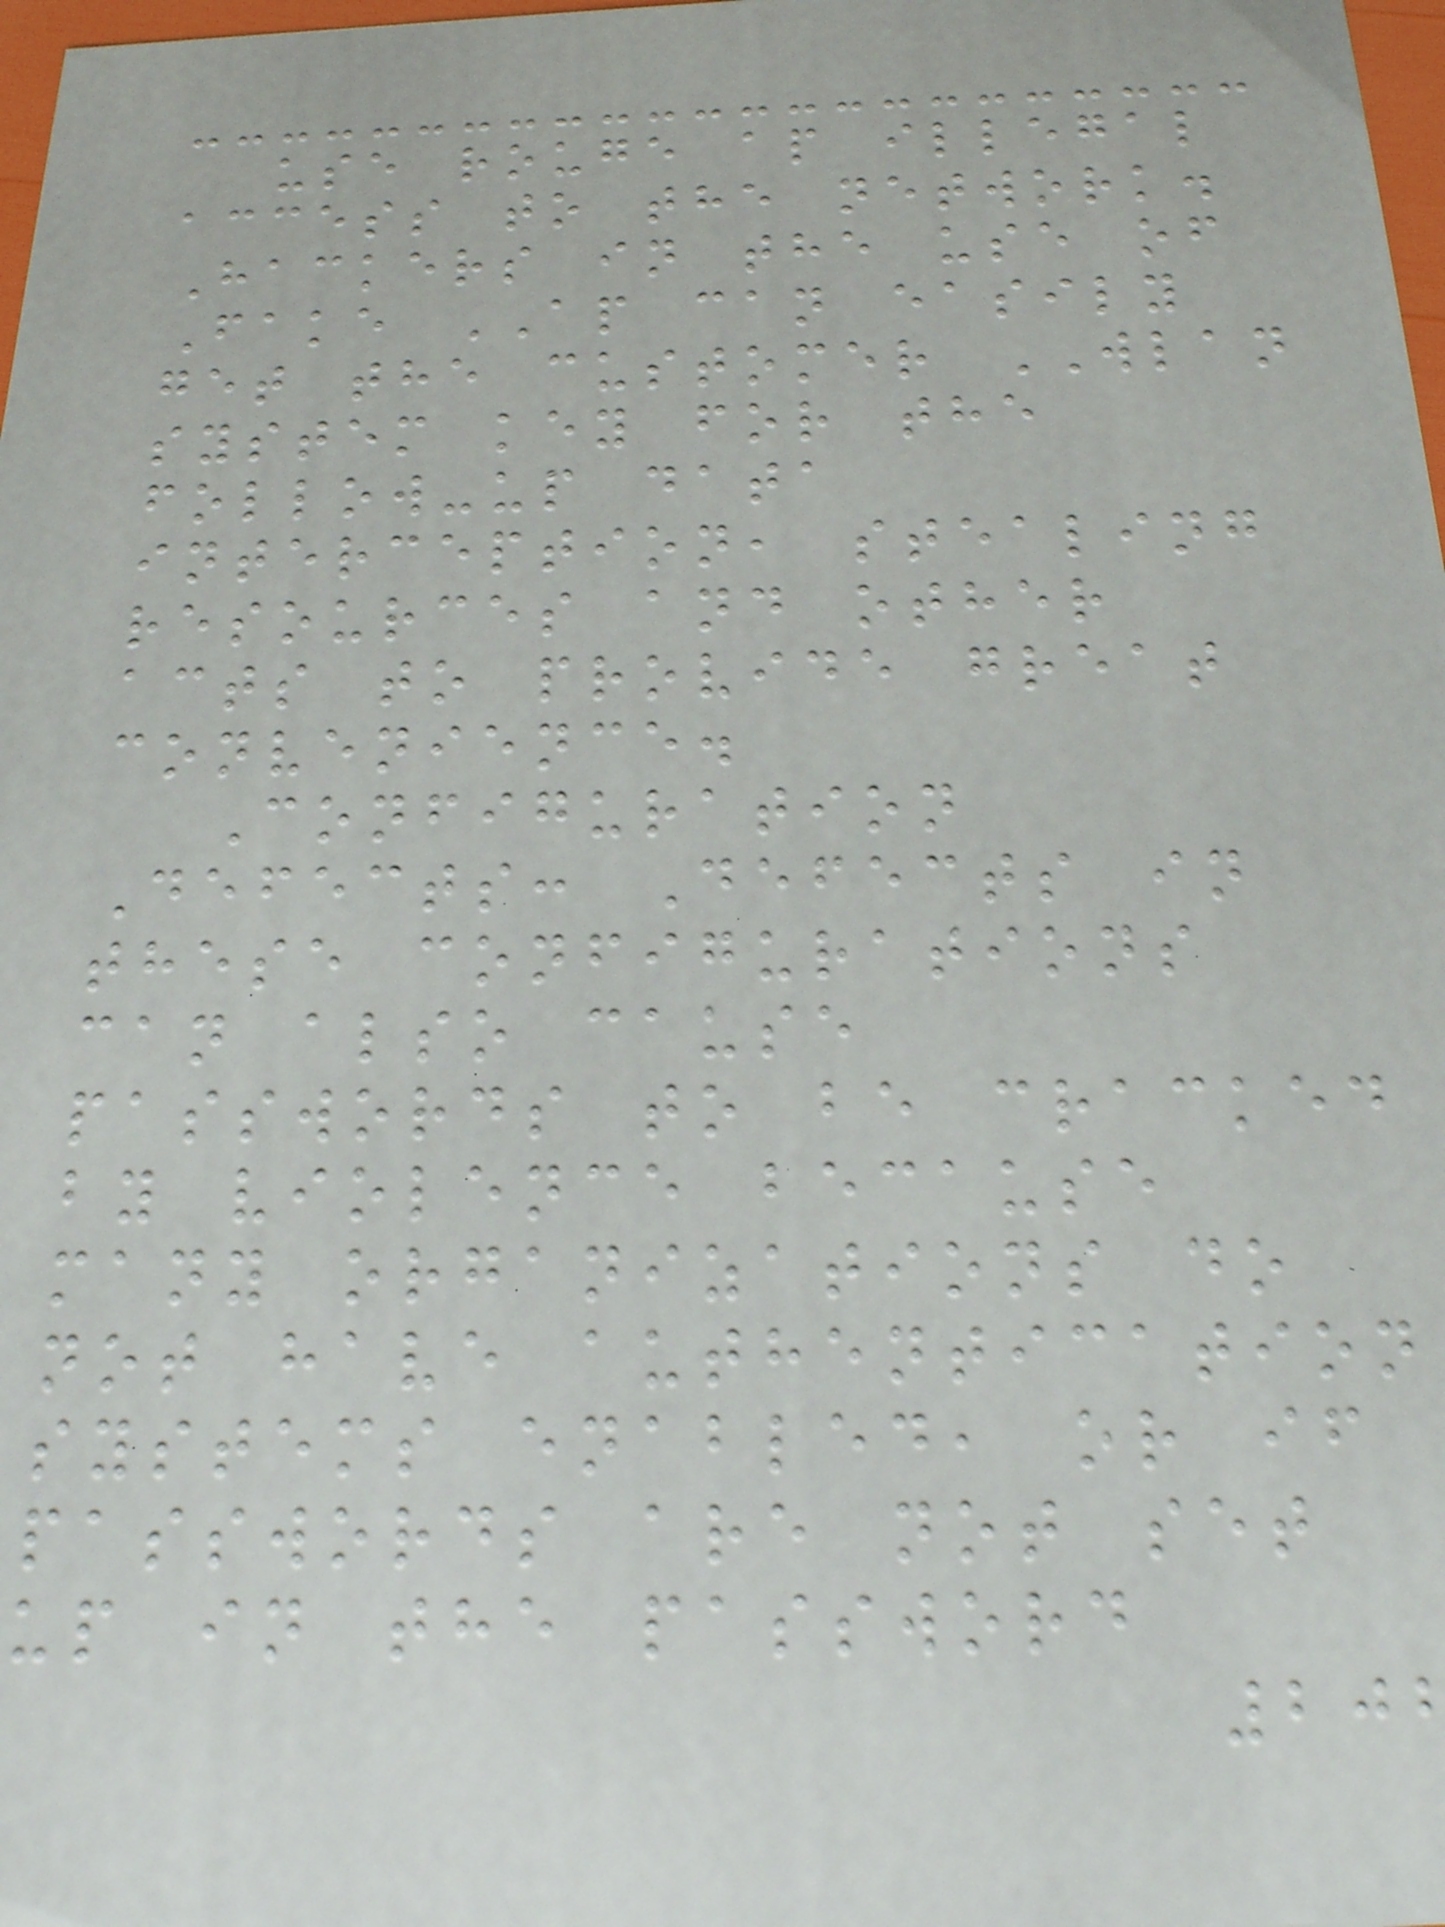use rouge ap illegal
access to the network.
Hackers in the use of
Fake AP can easily
get the customer WLAN
system key for the
follow-up data
interception, stealing
resources and other
acts to provide great
convenience.
Configuration
Defects: Defects in
these configurations
can also cause
passwords to be cracked
by violence because
many organizations do
not have authentication
systems enabled, or if
passwords are not set
up in the password
